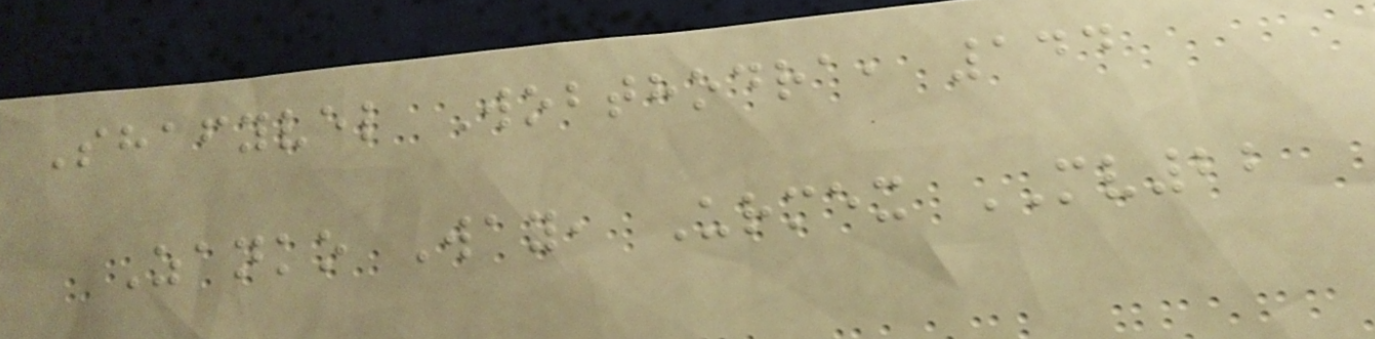Shafyvel Wobthodra, 144
Zanko Way, Urmex MV22
